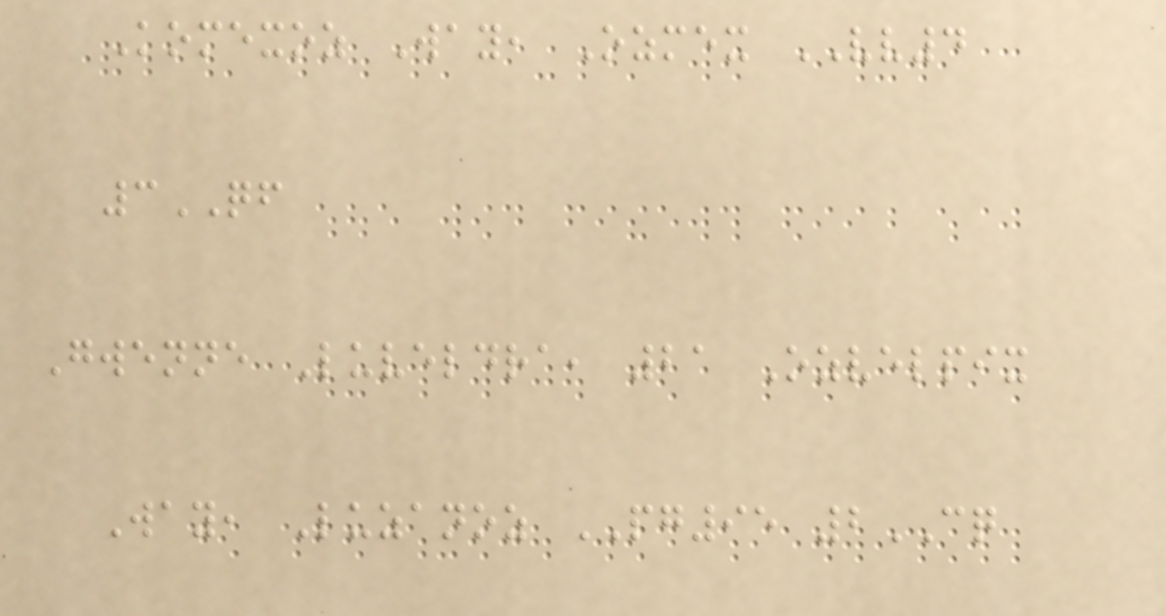Komexoz Way, Ozmex VV4
3QF
Gwenne Luveldra, 21 Ozvelpix
Way, Luzanoz PG95 2CQ
